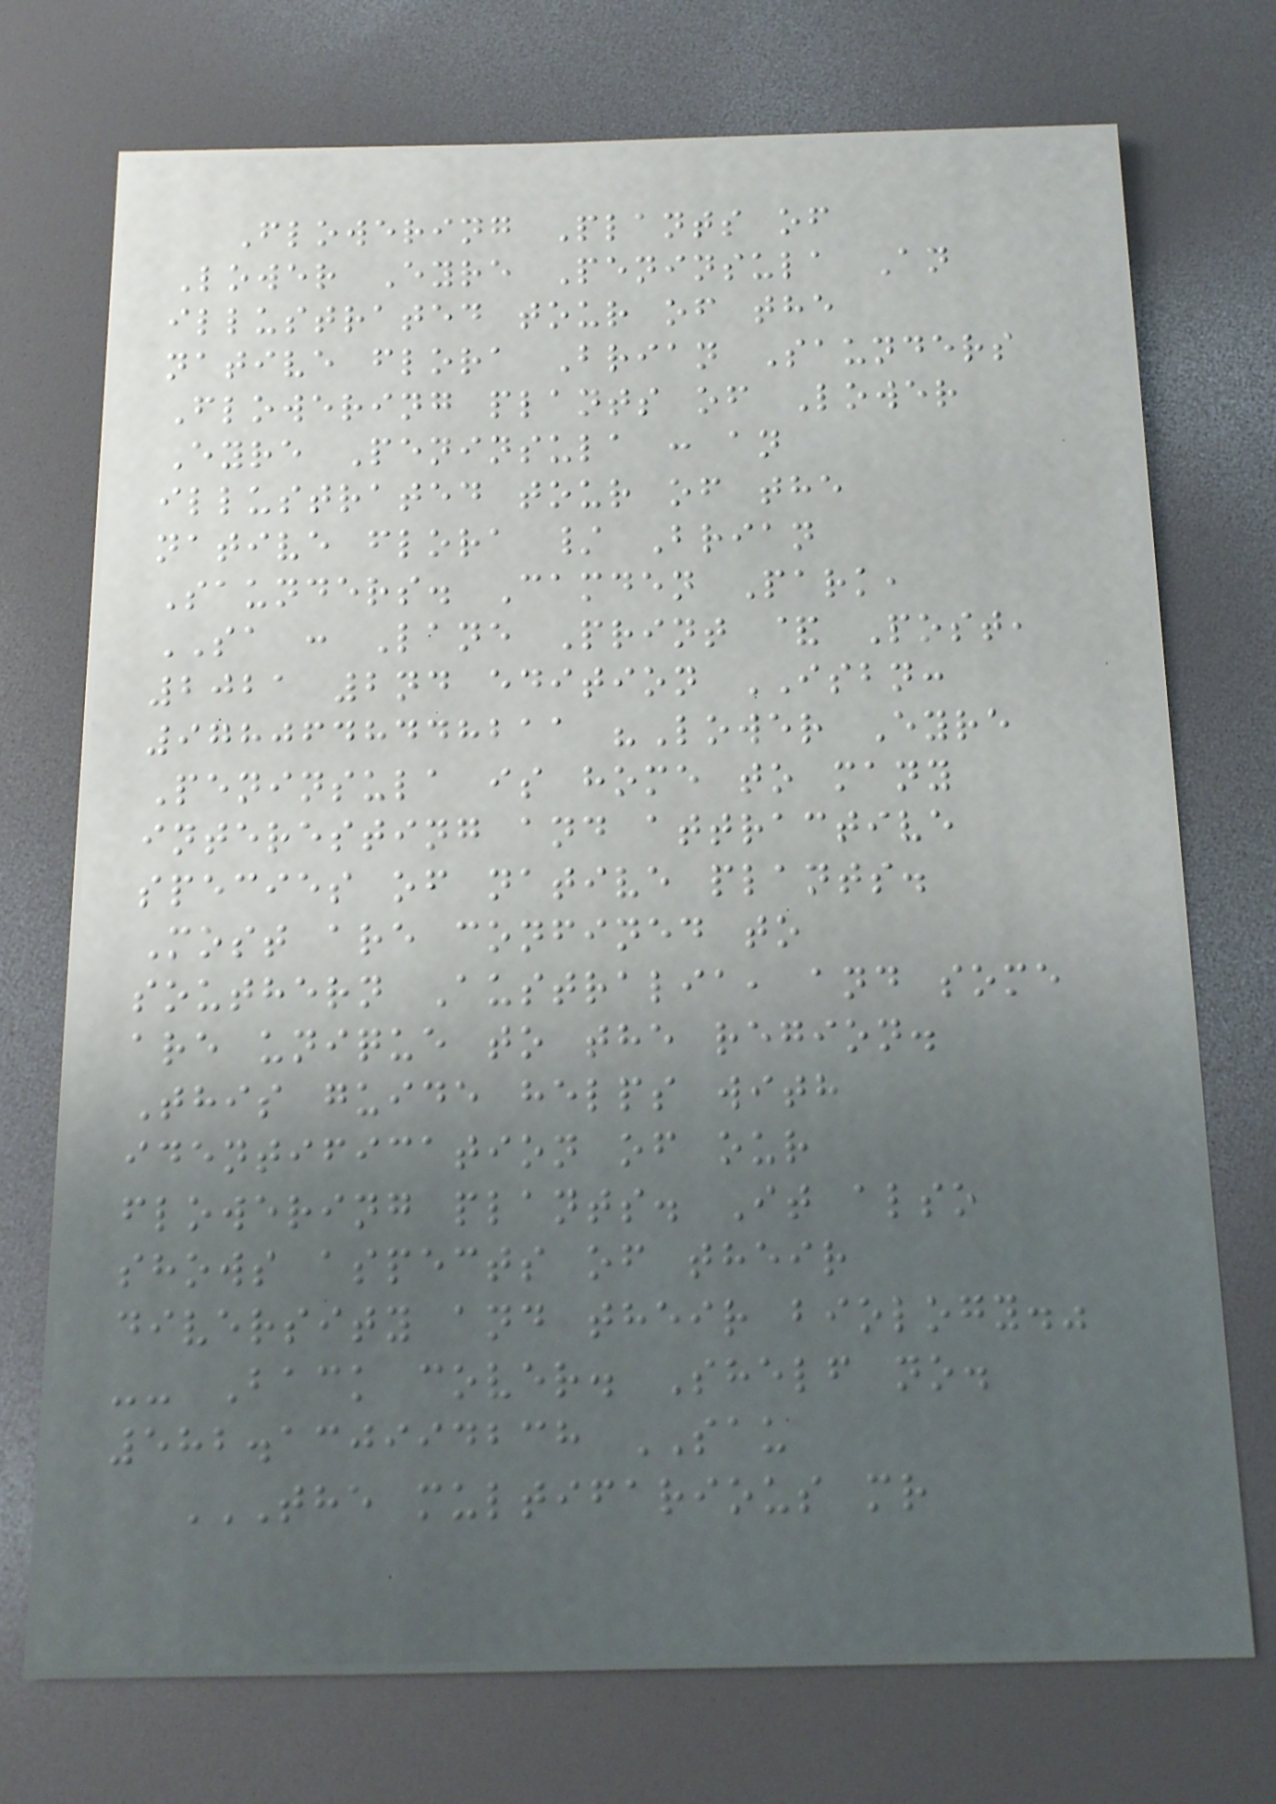Flowering Plants of
Lower Eyre Peninsula An
illustrated tour of the
native flora Brian Saunders
Flowering plants of Lower
Eyre Peninsula : an
illustrated tour of the
native flora / Brian
Saunders. Camden Park,
SA : Lane Print & Post,
2021 2nd edition ISBN:
9780648448211 "Lower Eyre
Peninsula is home to many
interesting and attractive
species of native plants.
Most are confined to
southern Australia, and some
are unique to the region.
This guide helps with
identification of our
flowering plants. It also
shows aspects of their
diversity and their biology."
-- Back cover. Shelf no.
582.130994238 SAU
THE MULTIFARIOUS MR
